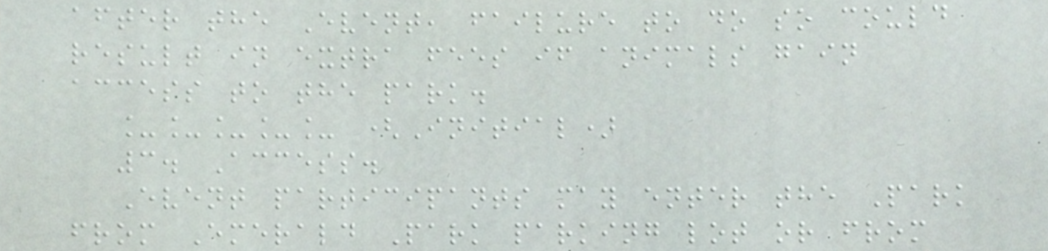after the Event, failure to do so could
result in extra fees if animals gain
access to the park.
_____ (Initial)
3. Access.
Event participants may enter the Park
from Emerald Park parking lot or from
